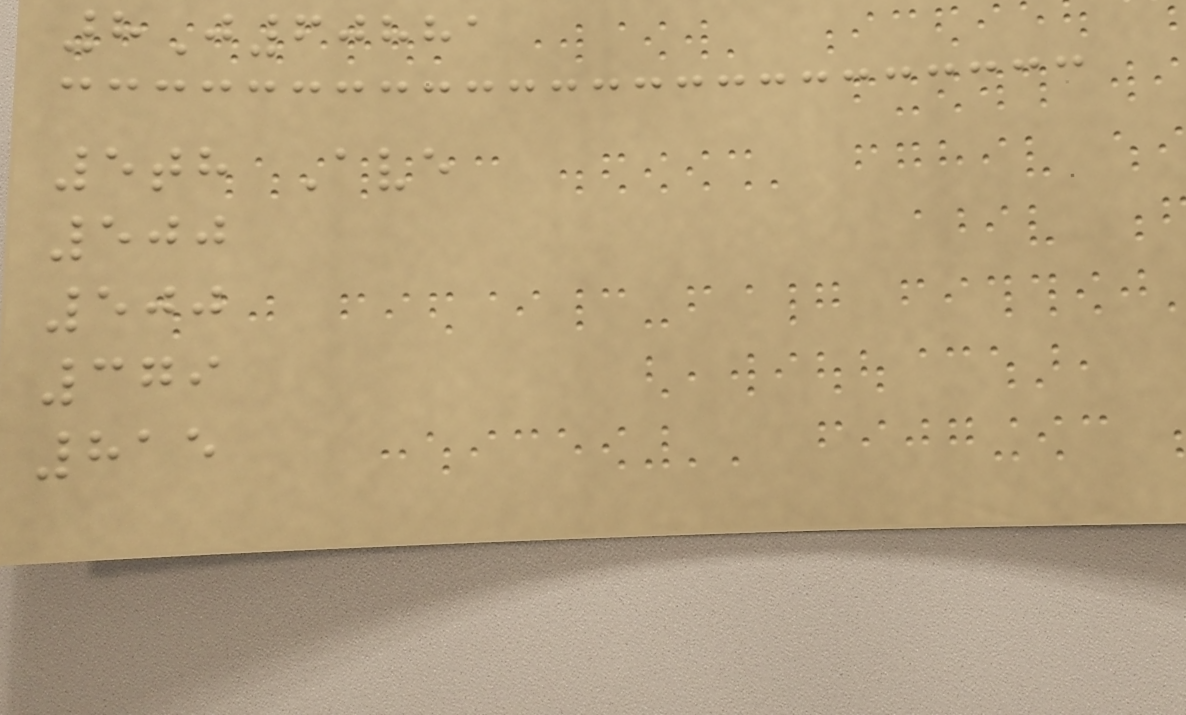8J60881
5th Ave
500
500
379
815
